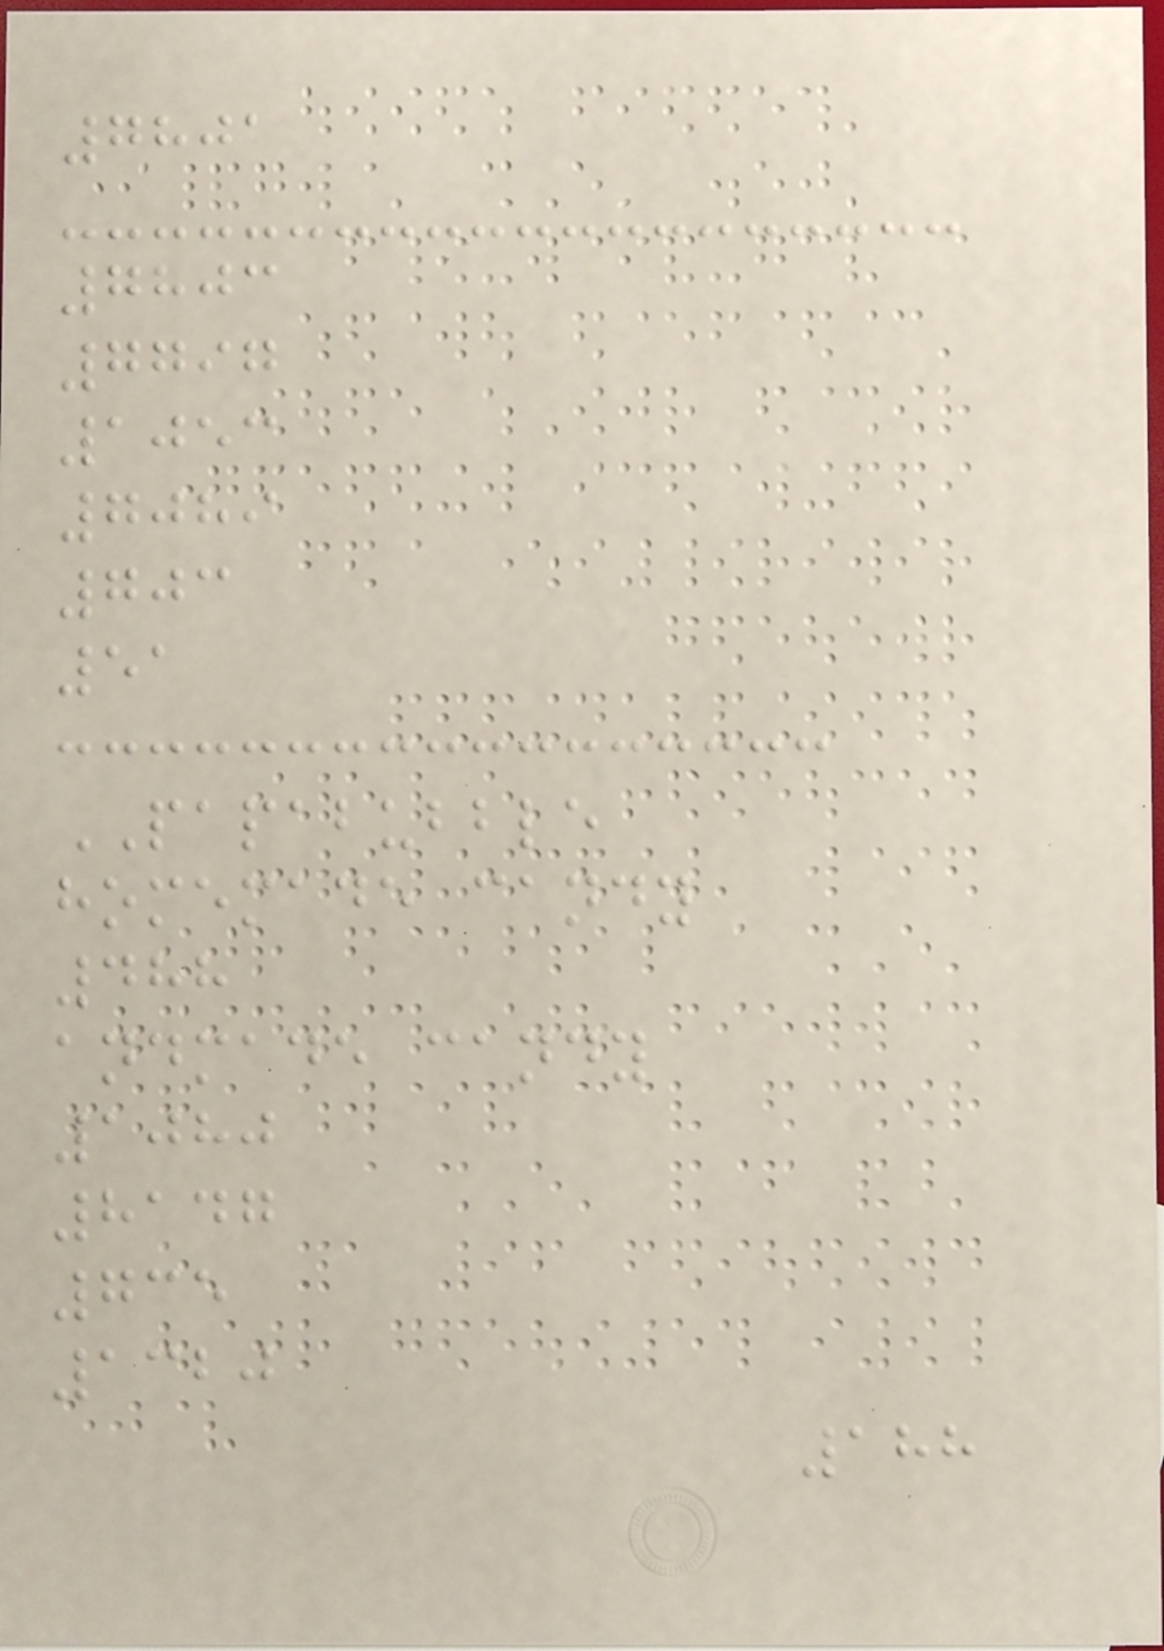7801
7803
7797
1053
7089
703
51
PAPABUBBLE
homemade candy
488
andmade candy
1080
8147
735
1320
188
